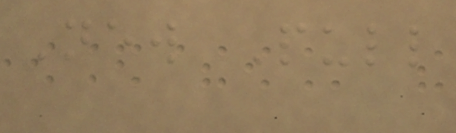New Pull
